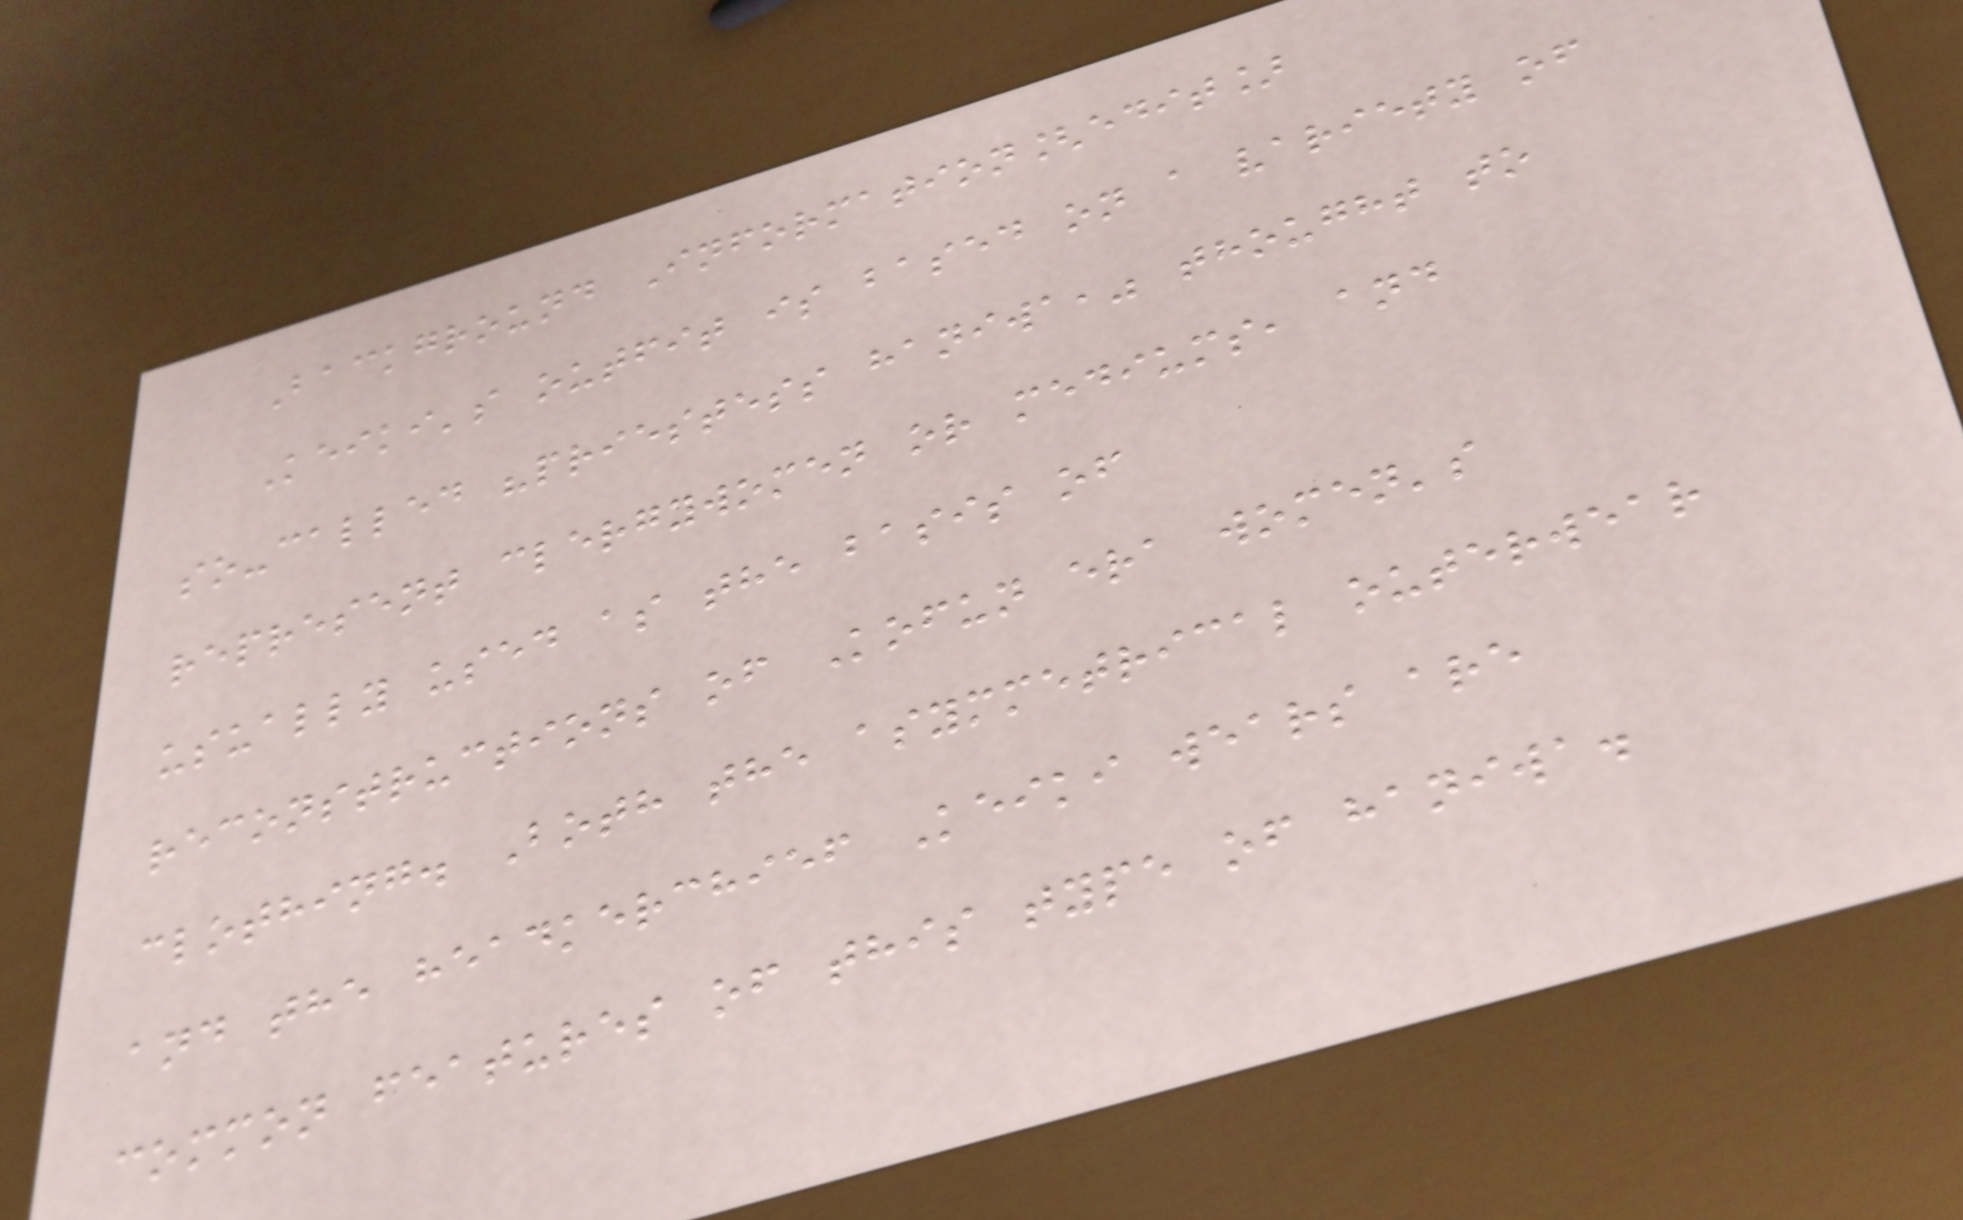Background Information[edit]
Keiki's outfit is based on a variety of
so-called "priestess haniwa," thought to
represent clergywomen or mediums, and
usually used as the basis of
reconstructions of Kofun era women's
clothing. Both the asymmetrical outerwear
and the headkerchief Keiki wears are
common features of this type of haniwa.
